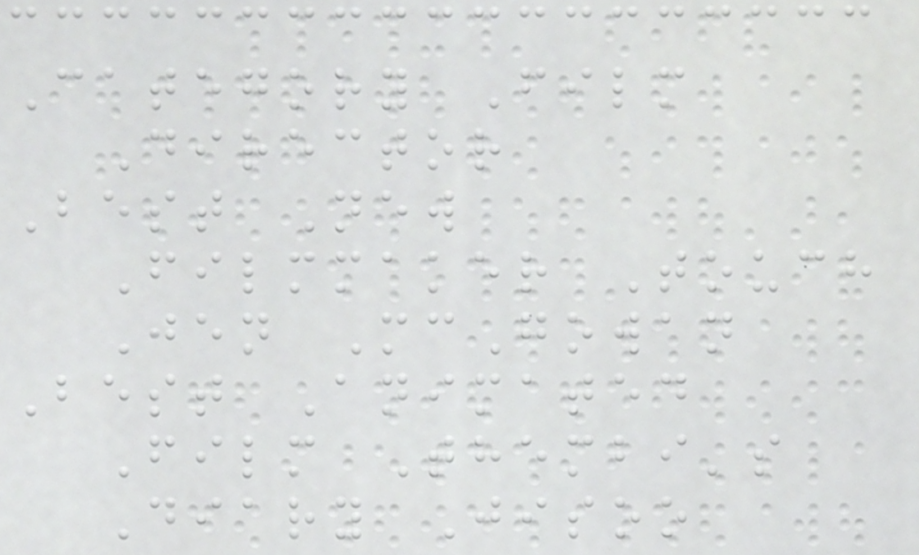Category Film
Director
Best New
Filmmaker Touch
Jen McGowan
Best Animated
Film Thembi's
Diary Jisoo
